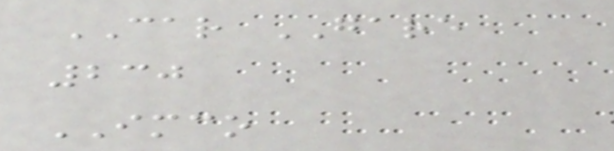CAR GARE
230
IMCO
